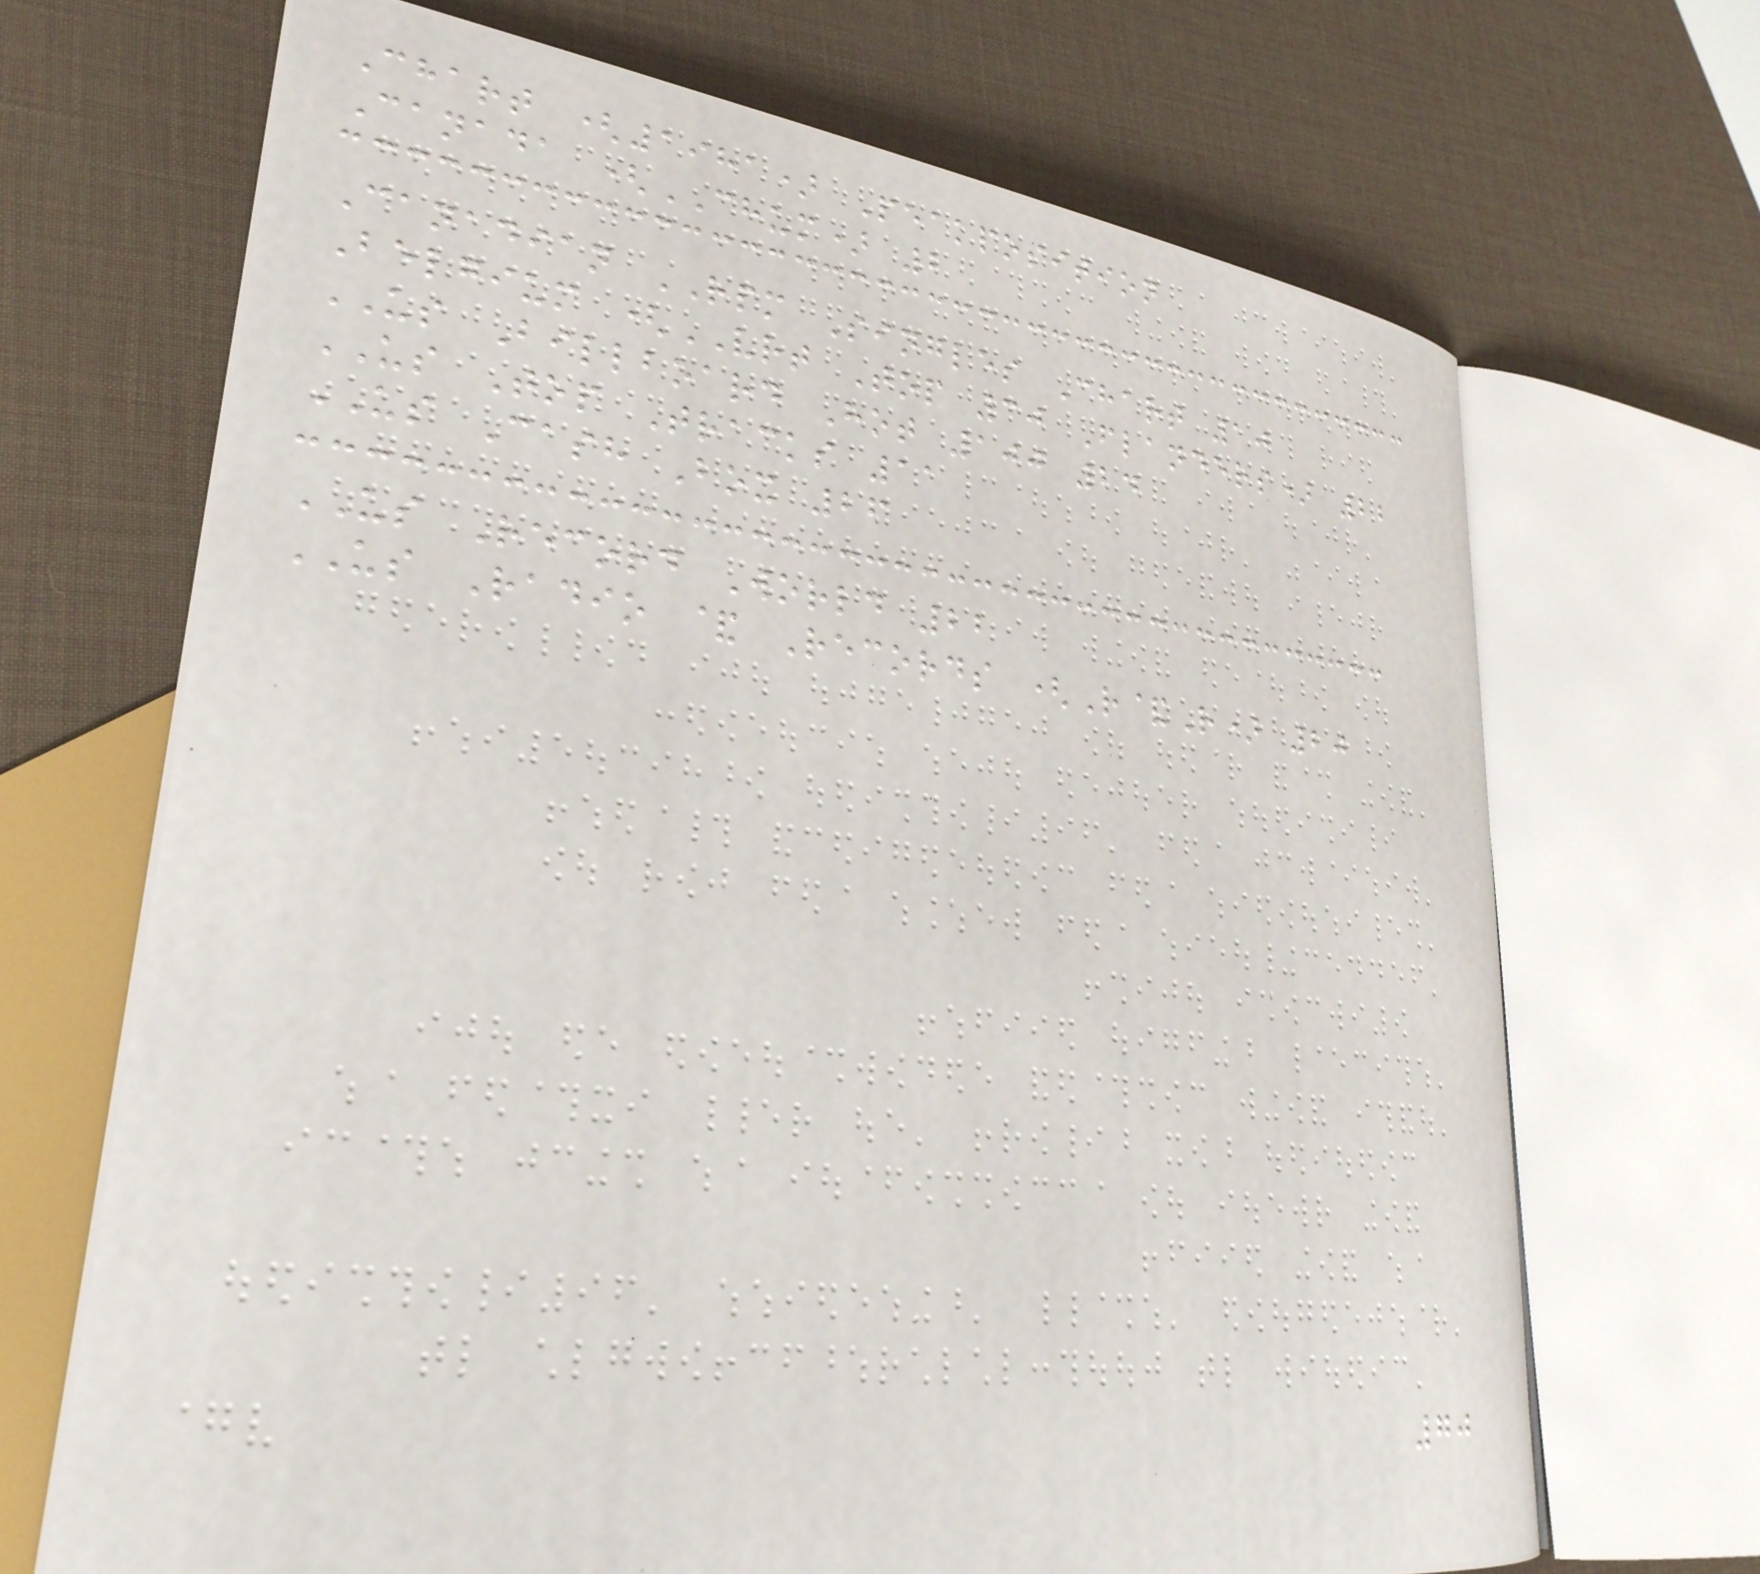Chart (1981) Peakposition
Canada (CHUM) 2
Canadian RPM Singles Chart 10
Belgium (VRT Top 30 Flanders) 22
US Billboard Hot 100 24
US Top Tracks 11
US Cash Box 26
US Record World 22
US Radio & Records (R&R) 20
70
